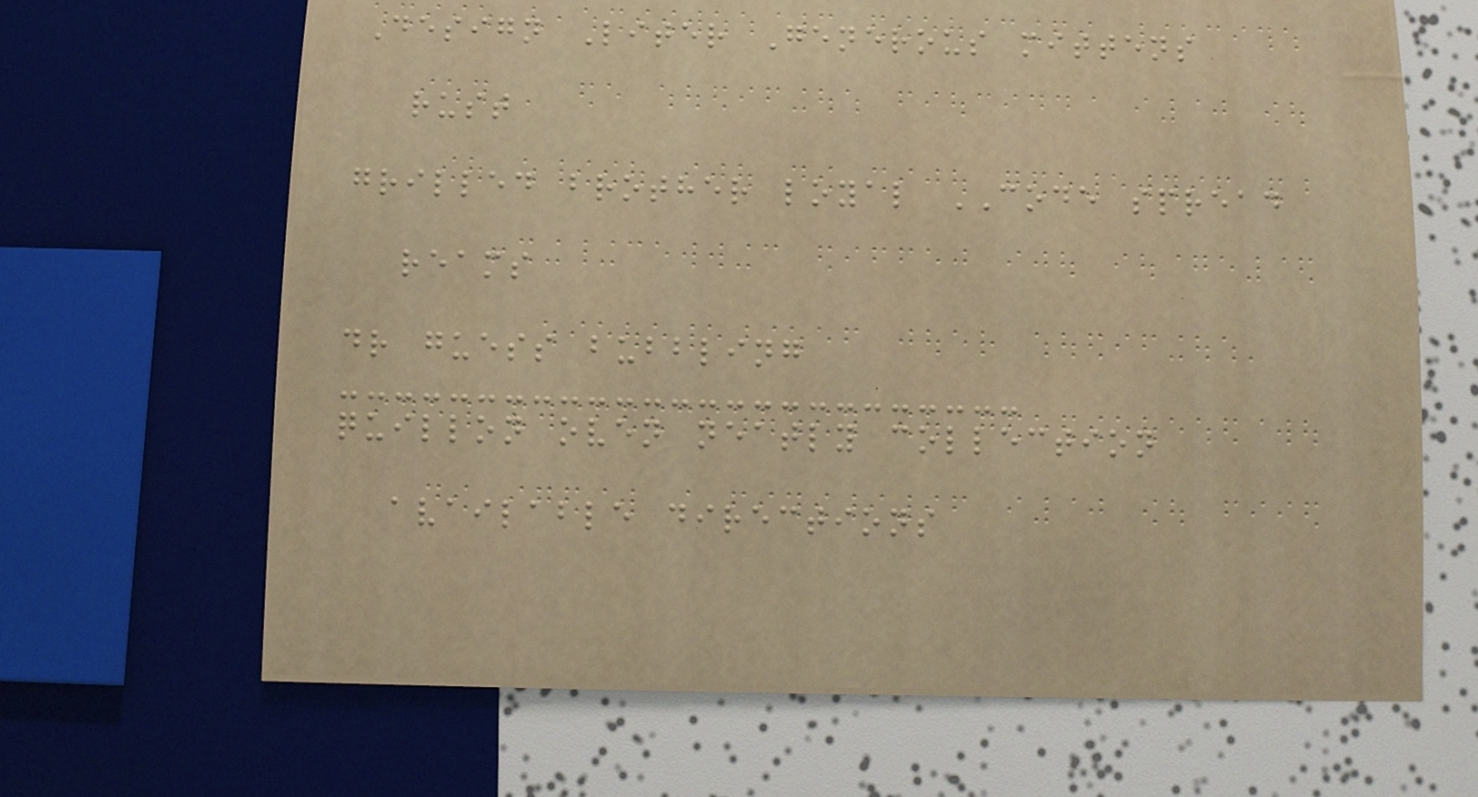Design Liter Generous mittens
rust
grilled brother loyal CODE spread
reams
dr guess bubbling
quillon oven neatly collection
available directions
